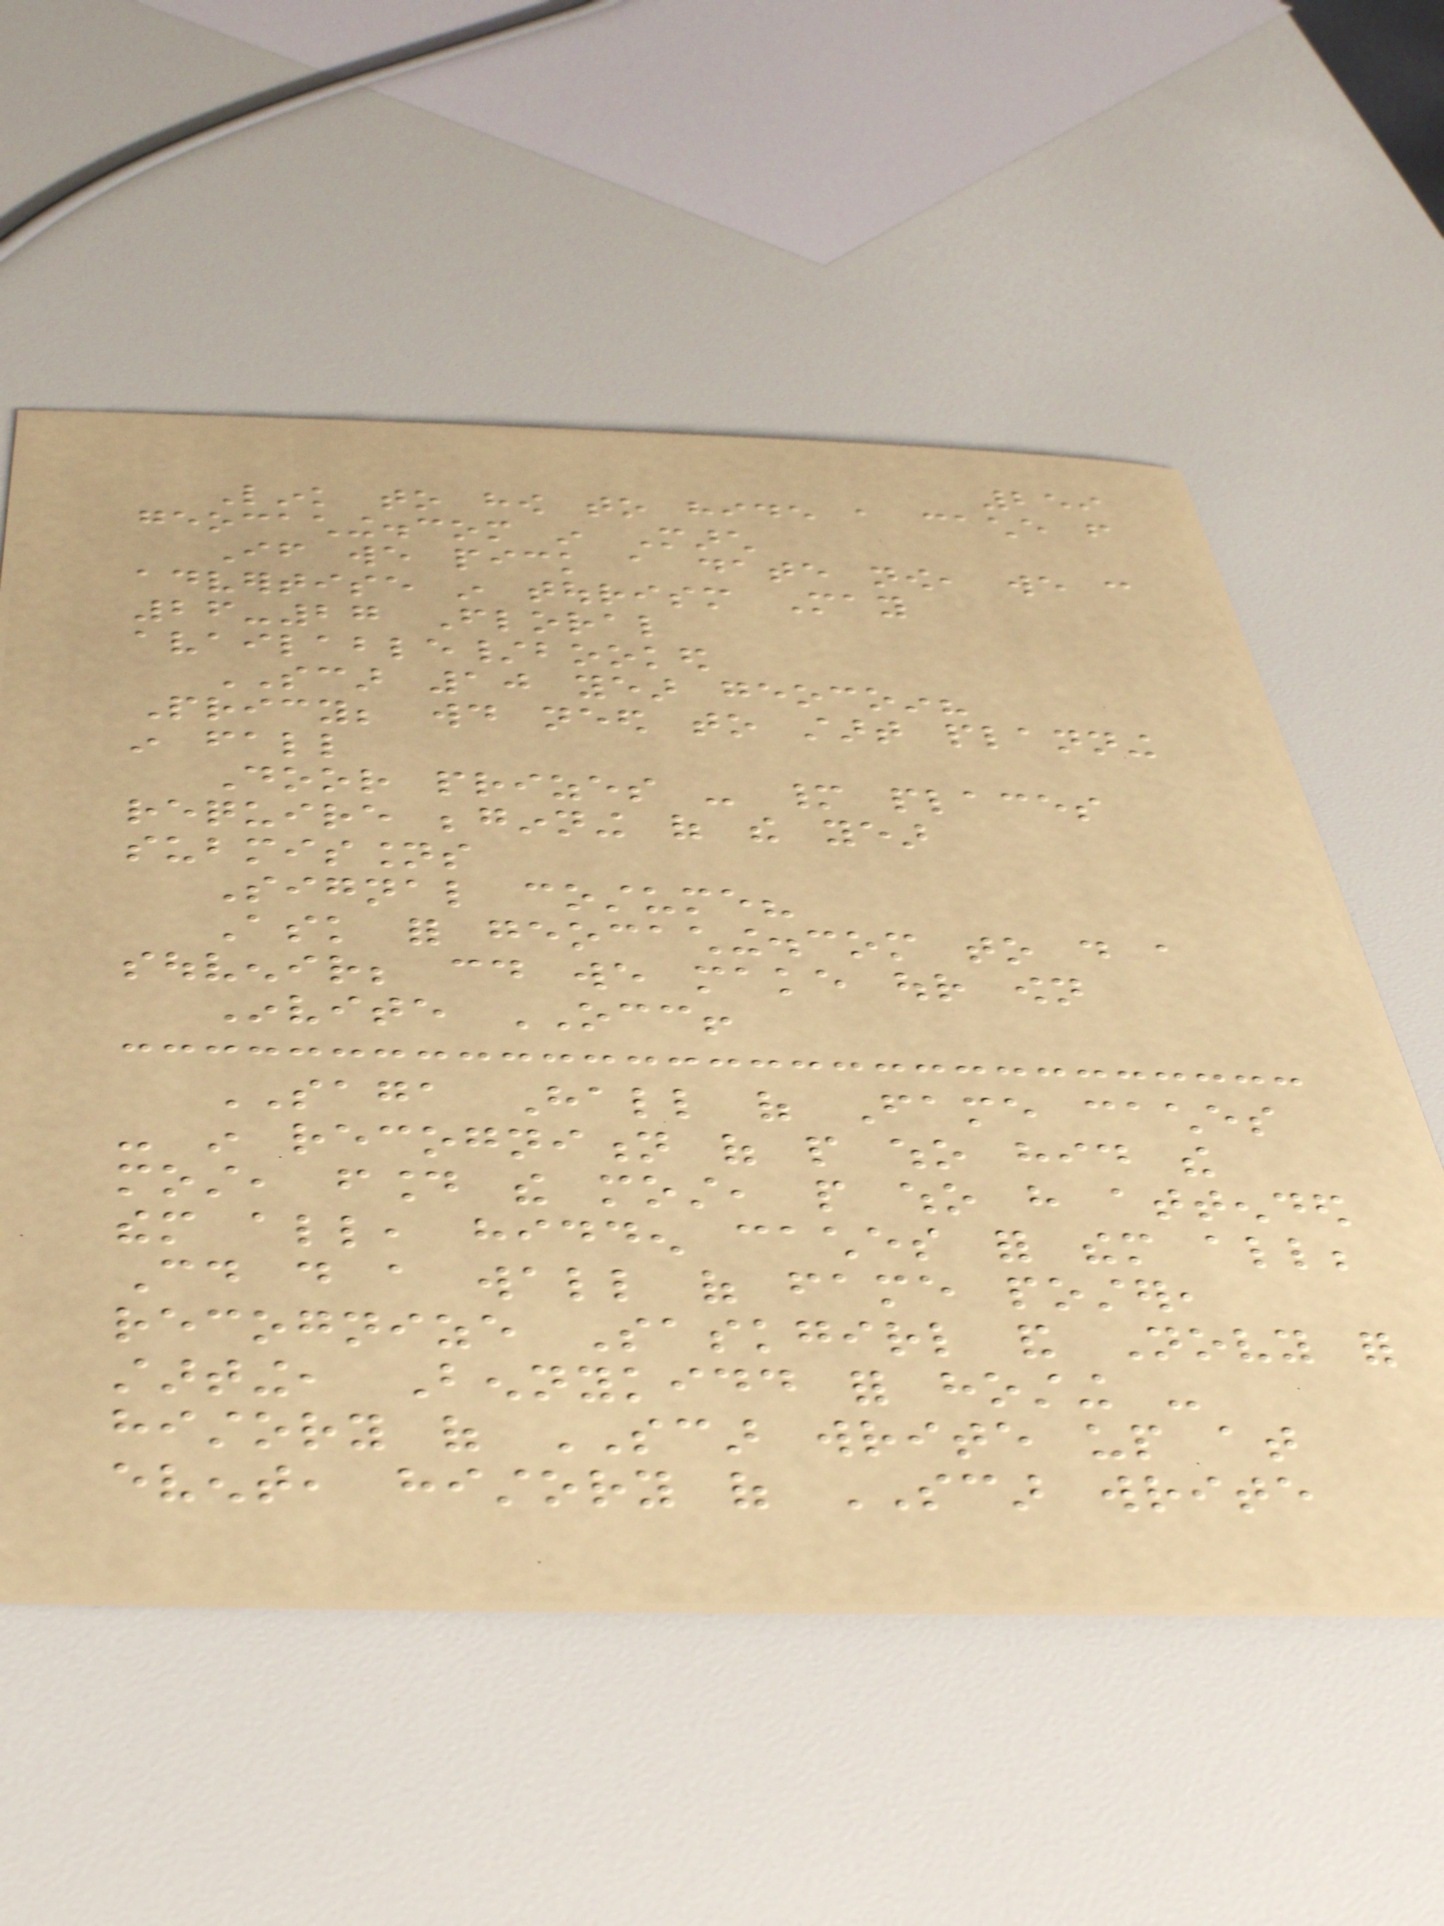259
Link to how to hide a cache from
geocaching.com in March
If we pick a date now, we can
advertise in tourism May
26-27 Floral
available/booked
SCAR 10 year geocoin?
Pricy; would need to start planning
in fall
Door prizes - many places
require beginning of the year
submissions
Signal costume?
Ask for geocaching.com to do a
souvenir; could we make our own
Invite OCC!
SAGA Hall of Fame caches
- in recognition of people who hid the
most, found the most, people who have attended
them all, hidden caches for them all;
Could do a wall of fame poster,
recognize Saskgirl and Novy for
starting, Bennykidd for hosting -
history of SCAR write up at
event, history of SCAR write
